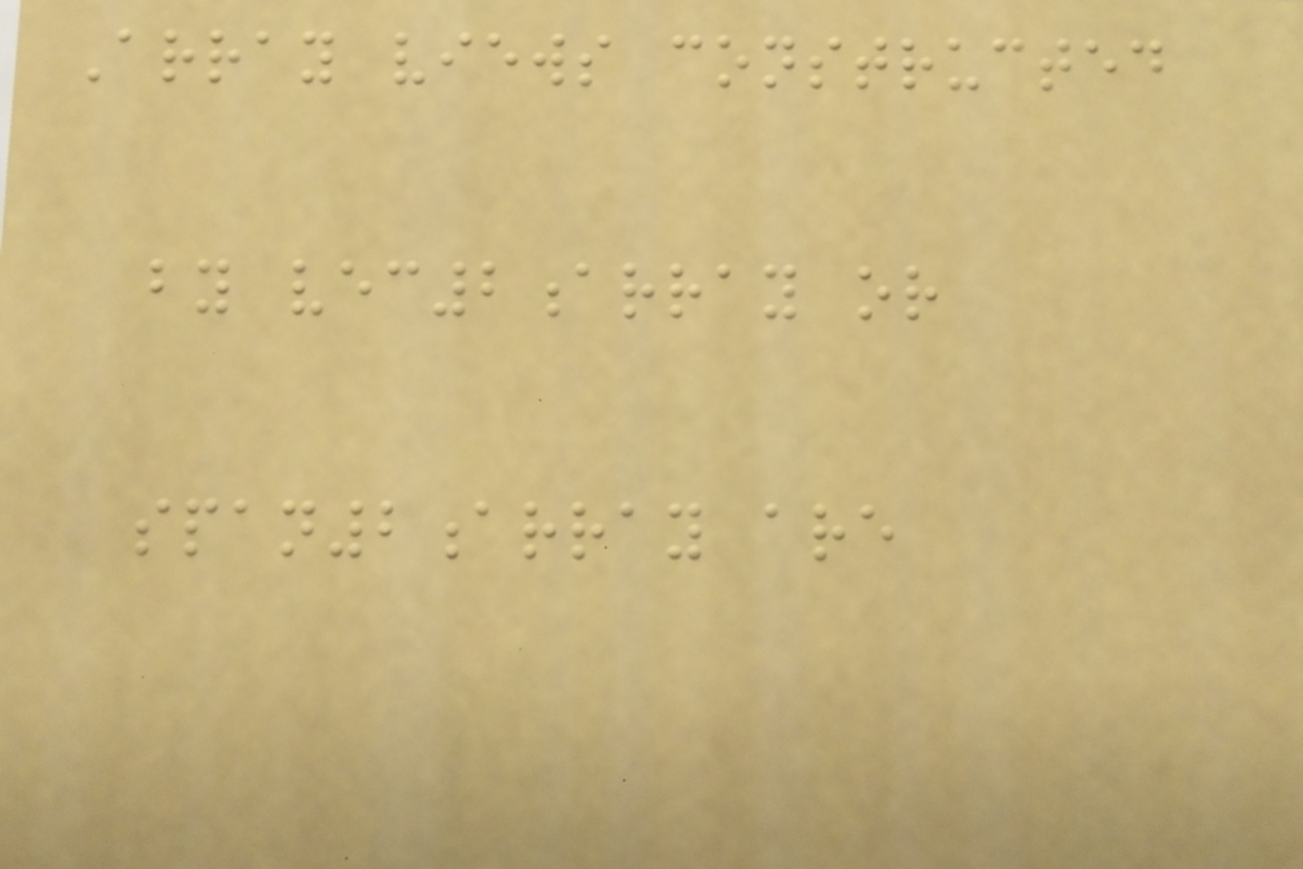Array views constructed
by vec2array or
span2array are
